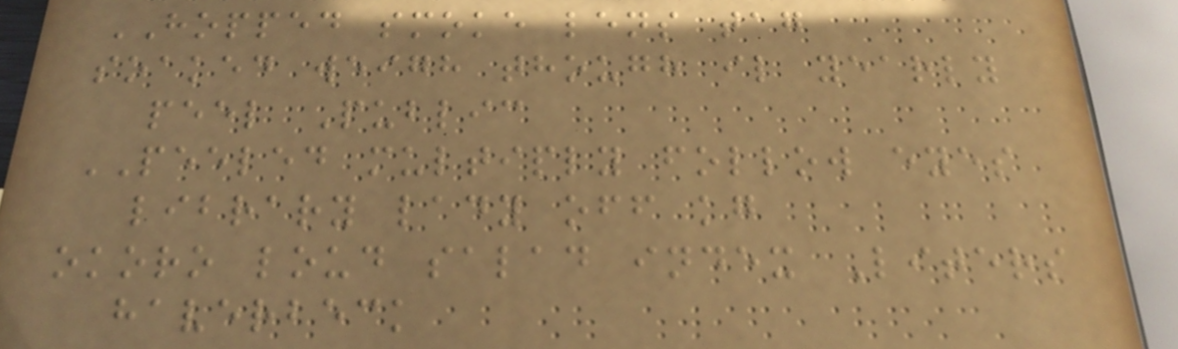HOPPED smoke lens tag
soaked weigh though il yearly
peel Public
PEELED multiply follow eyes
library lady off kg
okoro loud salad index Liters
haverbeck
